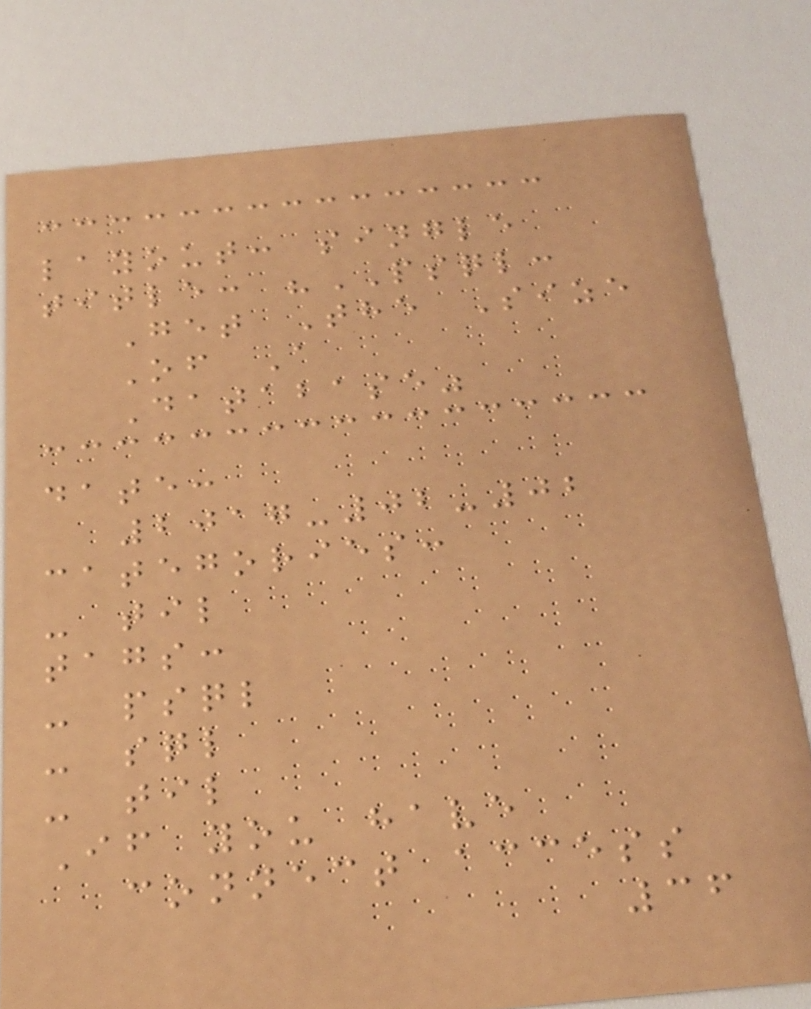layout: single
title: "PSQL:
Get The Size
Of A
Database"
date:
2017-02-02
categories:
- til
tags:
- psql
- sql
- til
If you have
connect access
36
